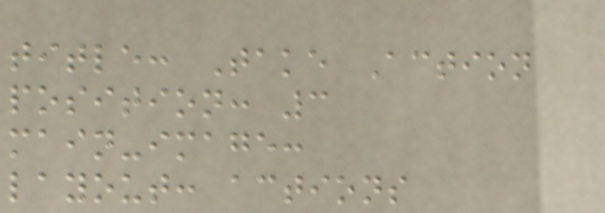title: Take Action
position: 3
main-image:
layout: actions
